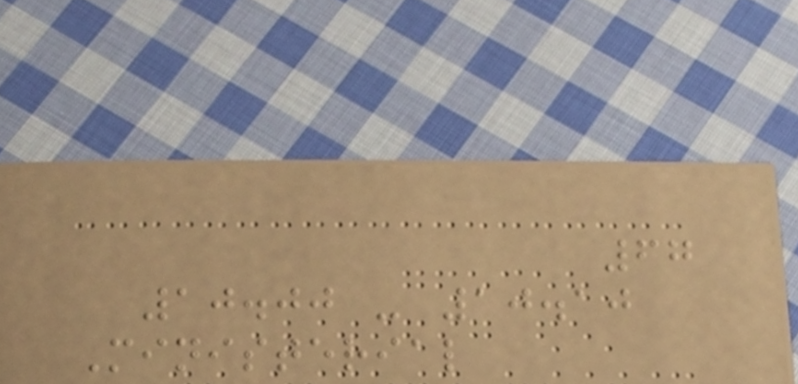67
10.00 - 10.10
Ministerial
